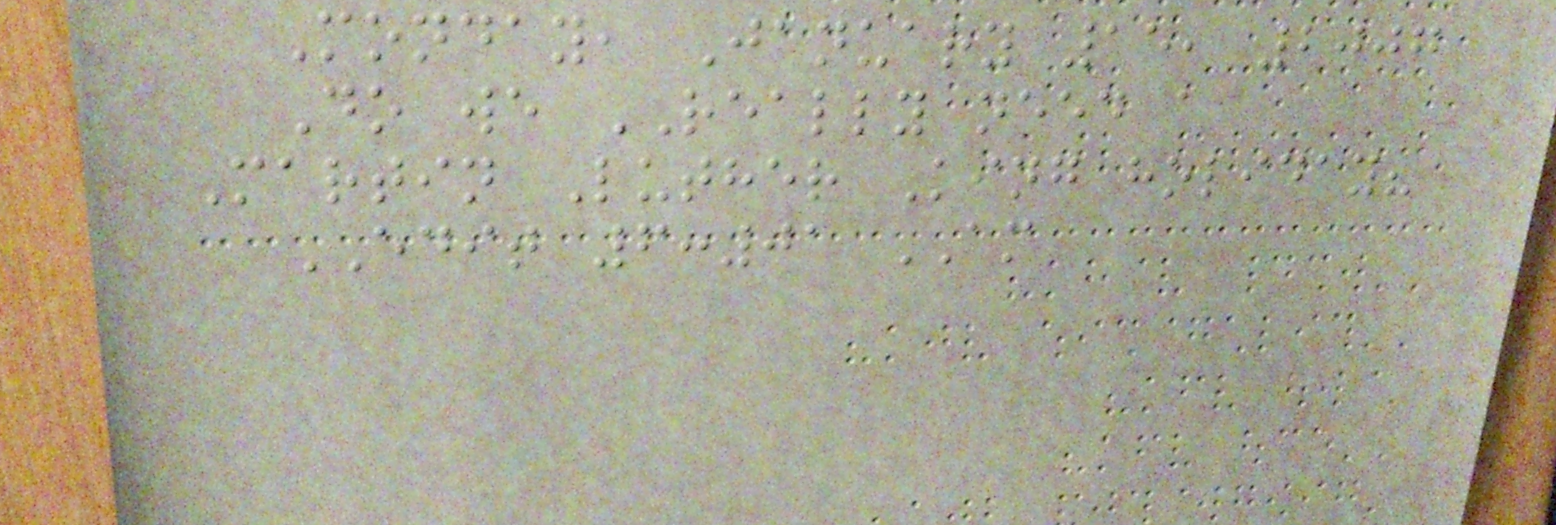Monday, January 15, 2007
Do we REALLY need a
Martin Luther King holiday?
EDIT 6:01 AM
